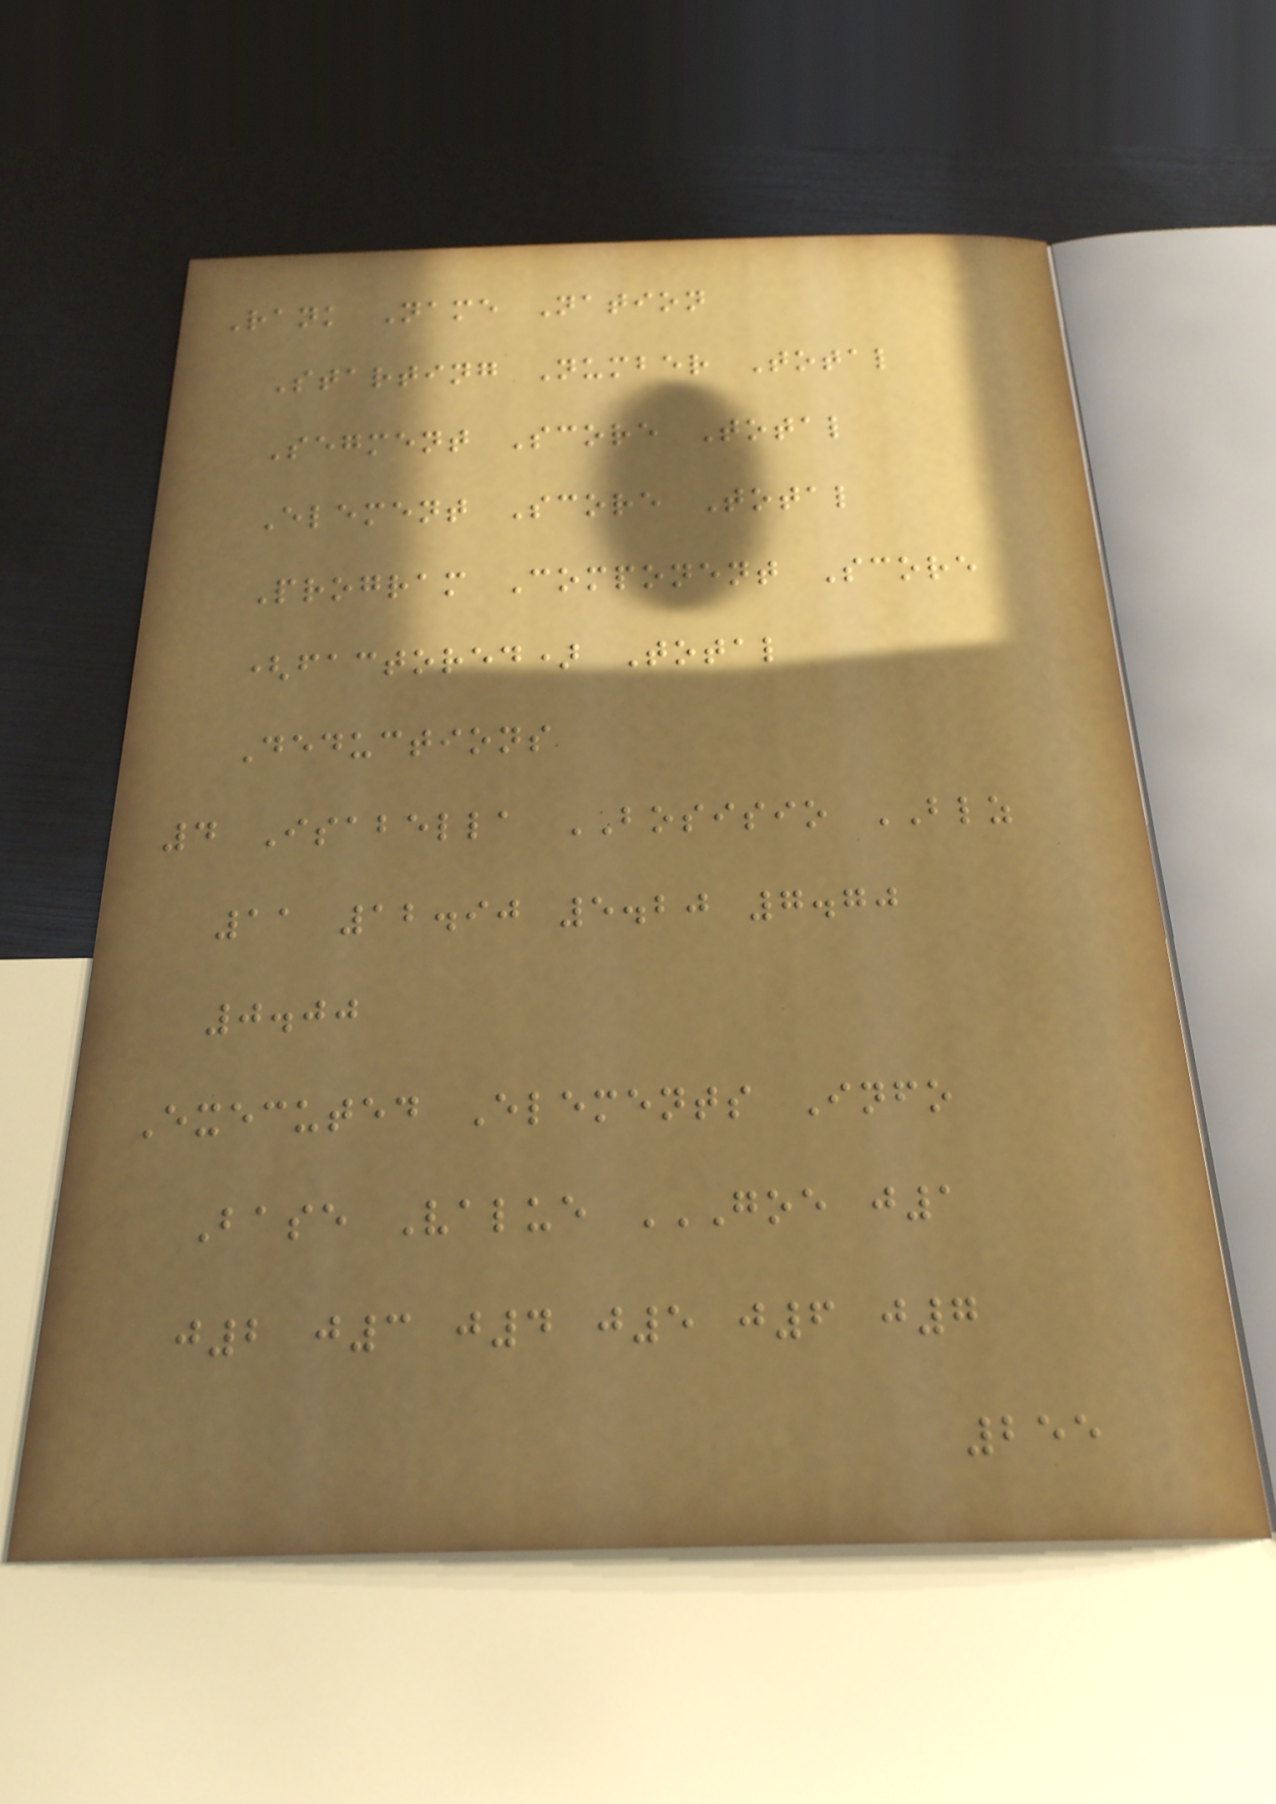Rank Name Nation
Starting Number Total
Segment Score Total
Element Score Total
Program Component Score
(factored) Total
Deductions
4 Isabella BOSISIO BLZ
11 12.90 5.20 7.70
0.00
Executed Elements Info
Base Value GOE J1
J2 J3 J4 J5 J6 J7
255
